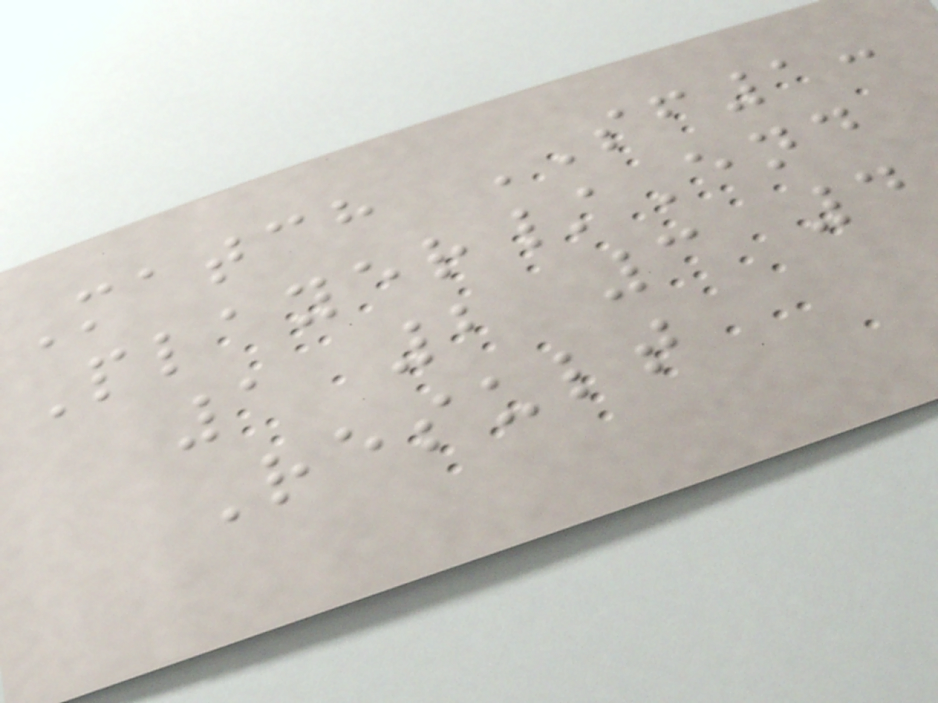Match SF1:
Player/End
1 2 3 4
Result
